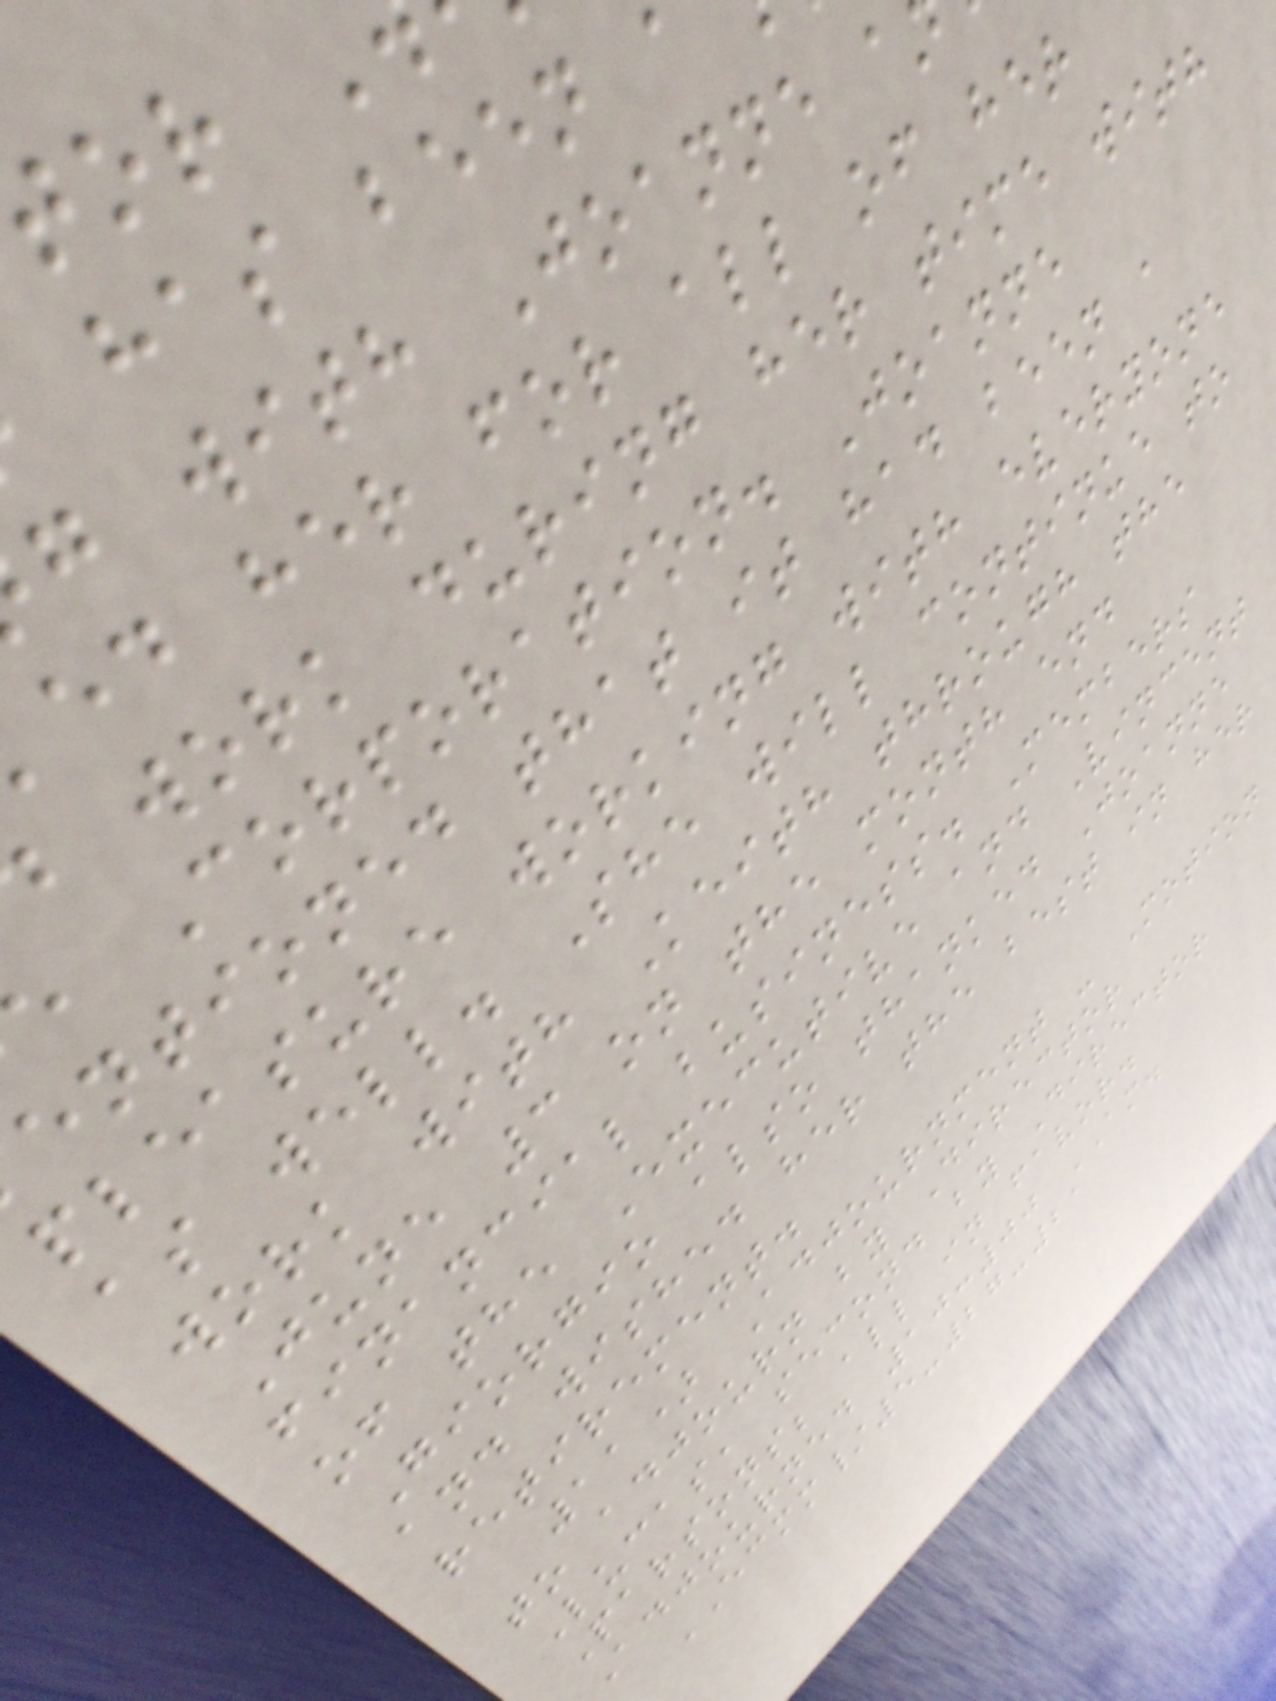has been a
g with Joanne a
ed her for all of her
work during her time with
e Corporation. Joanne
entioned that it had been a
pleasure working with everyone
as well. She will continue to
work with Keith through the
June 3 on the month end
financial business. Members
of the Executive and Vincent
Giorgio also thanked Joanne
and wished her the best in her
retirement.
11) Adjournment - Motion
to adjourn by Director
Lucas, second by Director
Parsons; all in favor.
Adjourned 10:00 AM.
ECMM/5-27-21
